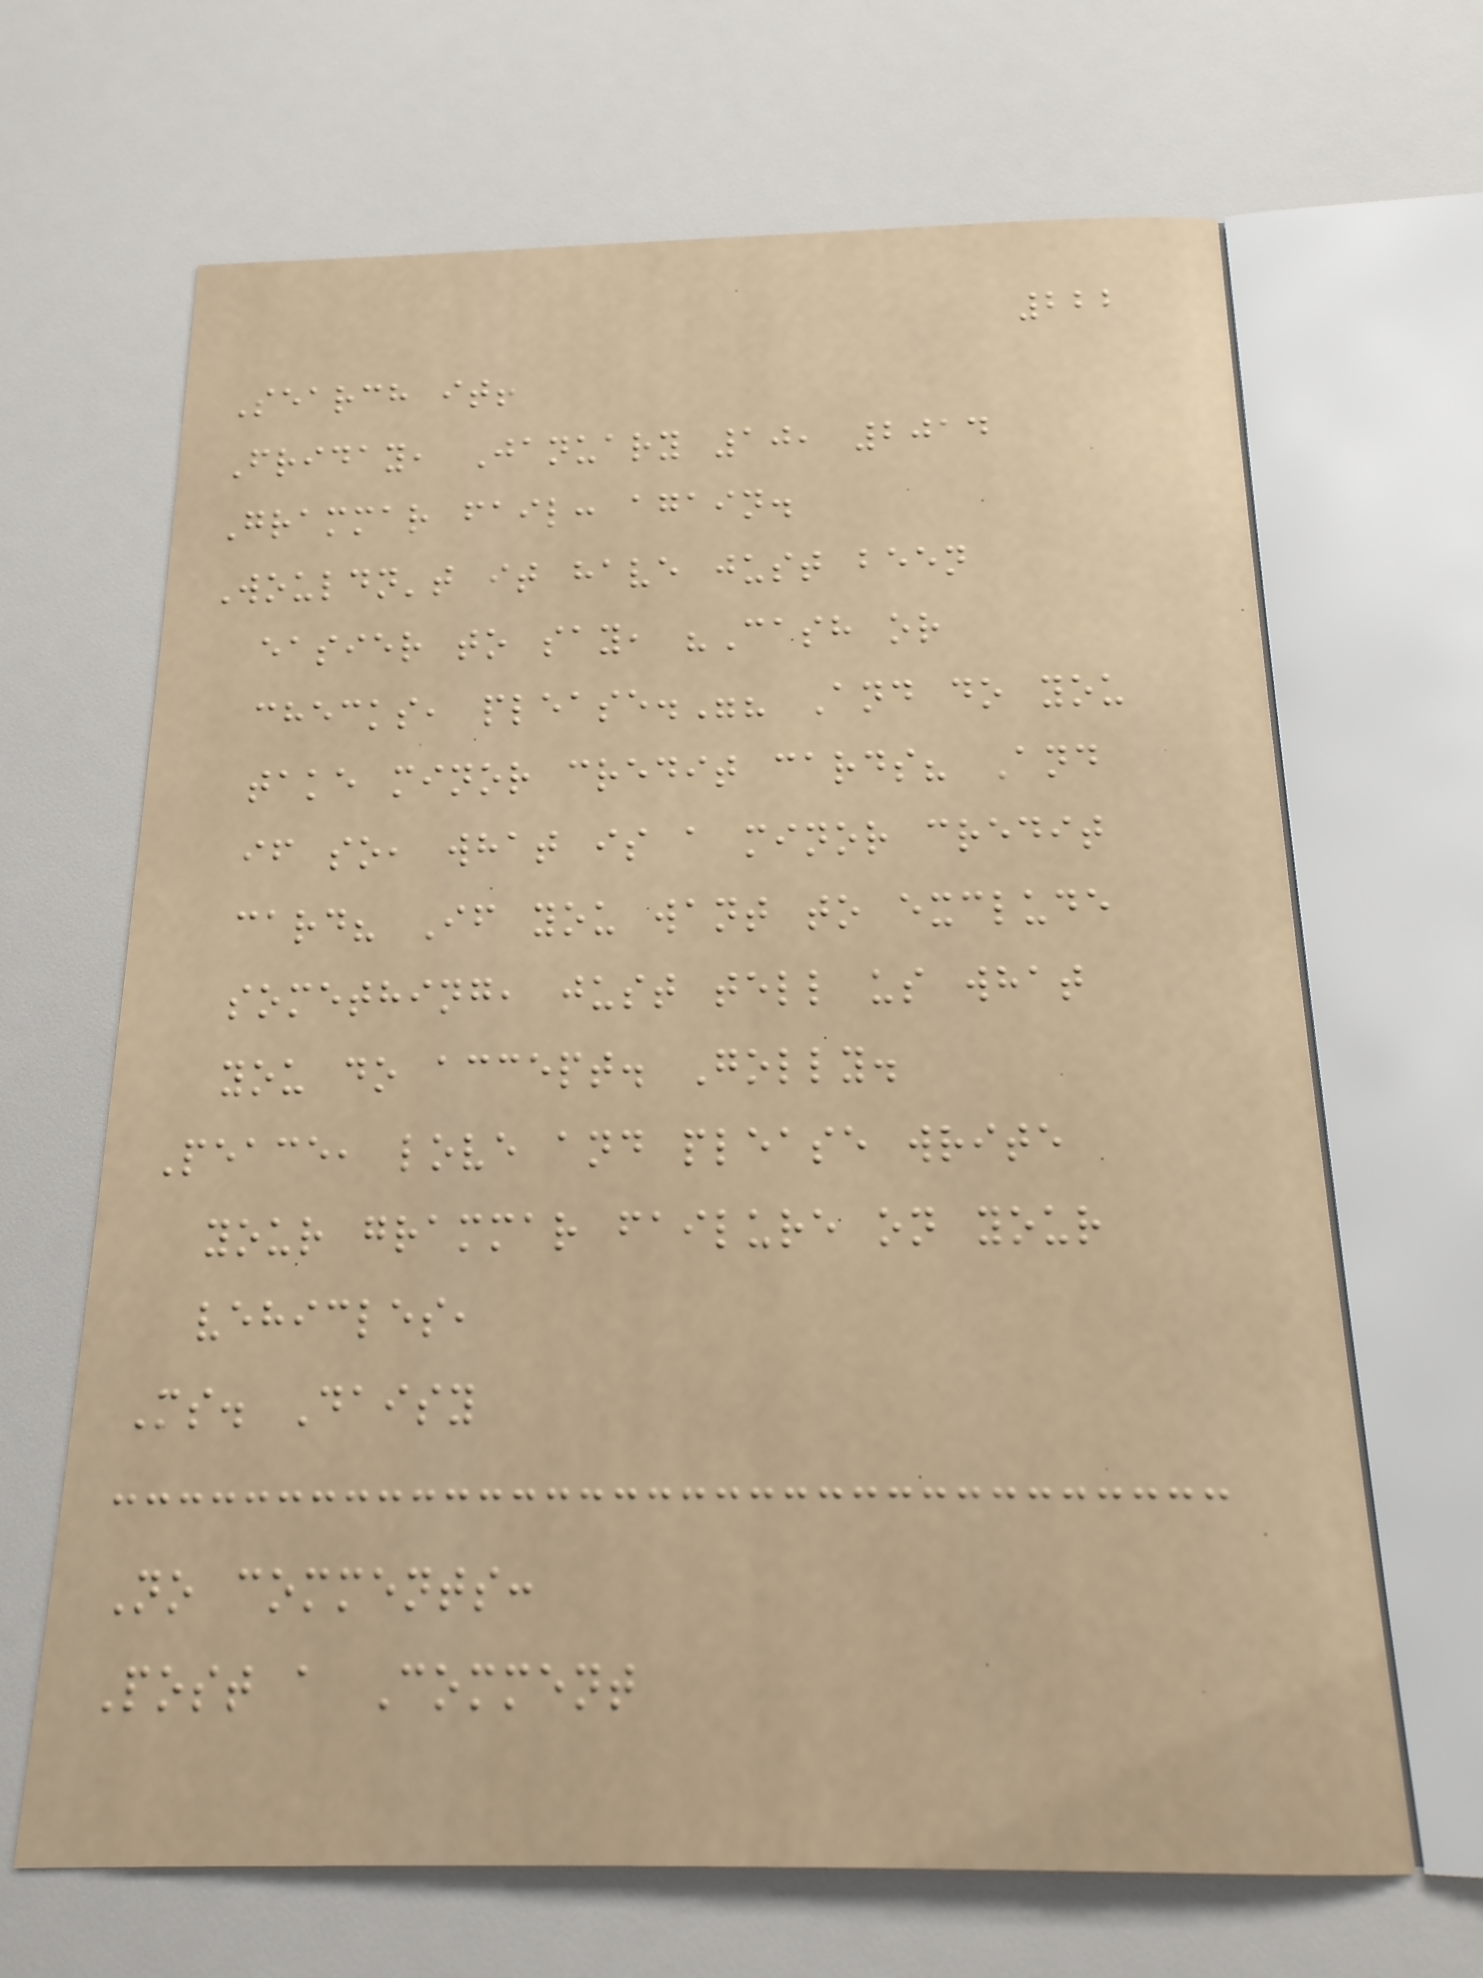222
Search it!
Friday, January 10, 2014
Grammar fail: again.
Wouldn't it have just been
easier to say, "Cash or
checks, please."? And do you
take minor credit cards? And
if so, what is a minor credit
card? If you want to exclude
something, just tell us what
you do accept. Golly.
Peace, love and please write
your grammar failure on your
vehicles,
Ms. Daisy
No comments:
Post a Comment
